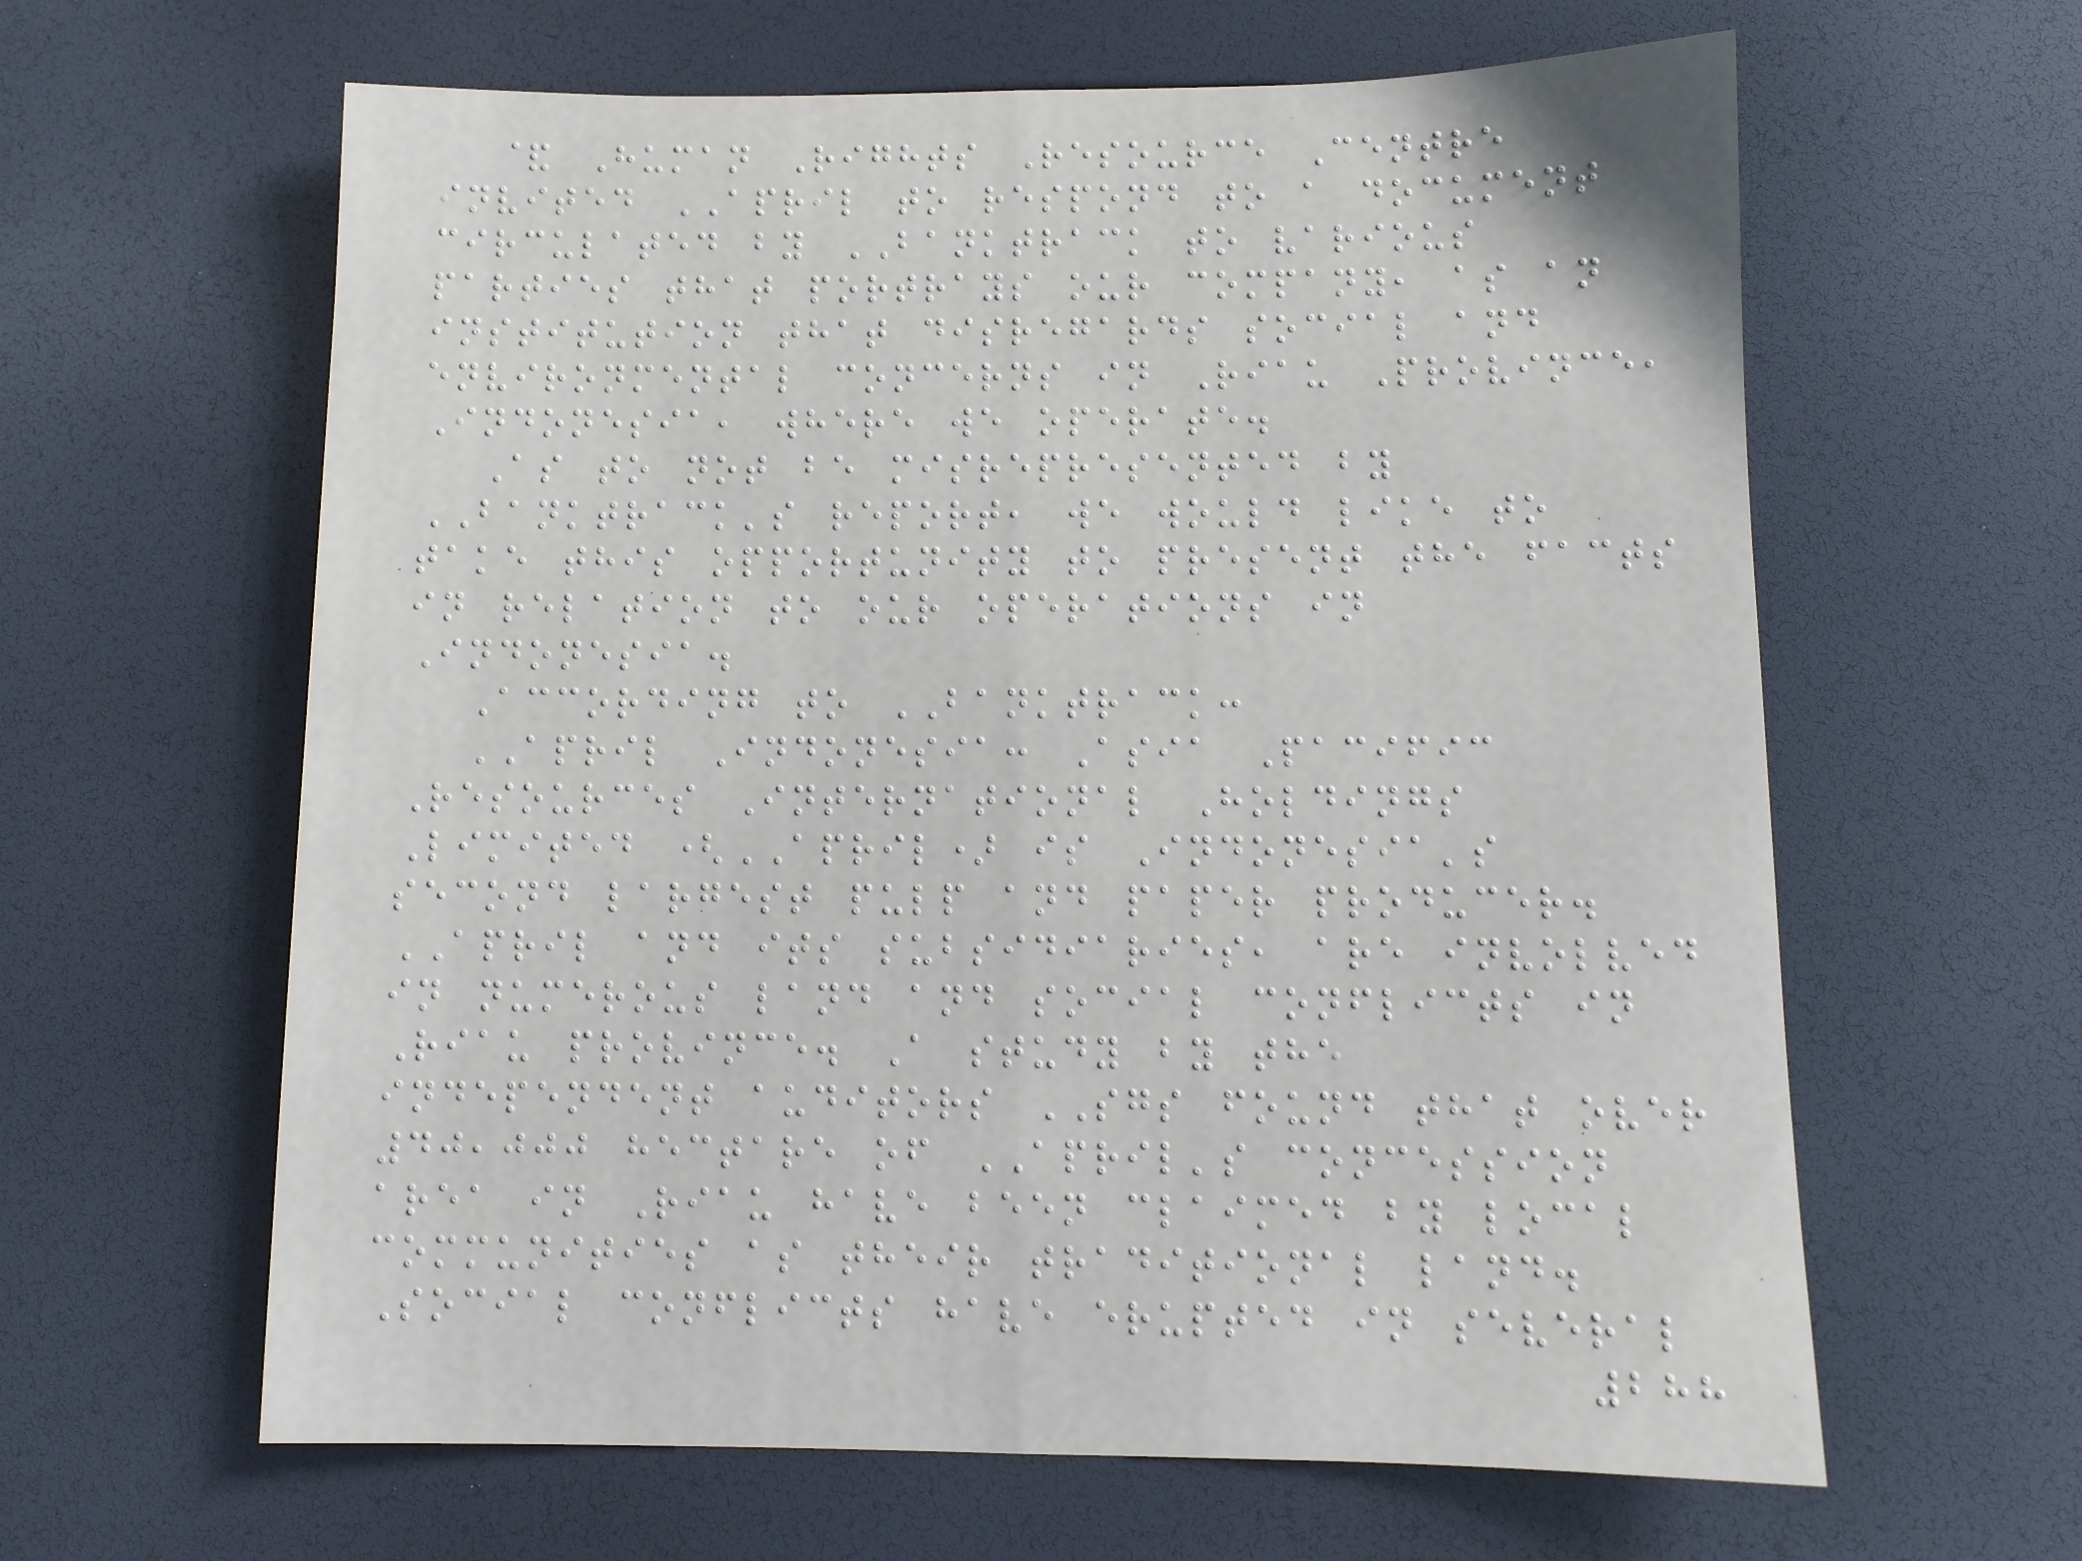& Human Rights Resource Centre
invited APRIL to respond to a document
circulated by BANKTRACK to various
parties that portrays our company, as an
institution that disregards social and
environmental concerns in Riau Province,
Indonesia, where we operate.
As to not be misrepresented by
BANKTRACK's report, we would like to
take this opportunity to present the facts
in relation to our operations in
Indonesia.
According to BANKTRACK:
APRIL Indonesia: Asia Pacific
Resources International Holdings
Limited (APRIL) is Indonesia's
second largest pulp and paper producer.
APRIL and its subsidiaries, are involved
in numerous land and social conflicts in
Riau province. A study by the
independent auditors SGS found that over
40,000 hectare of APRIL's concession
area in Riau have been claimed by local
communities as their traditional land.
Social conflicts have erupted in several
288
